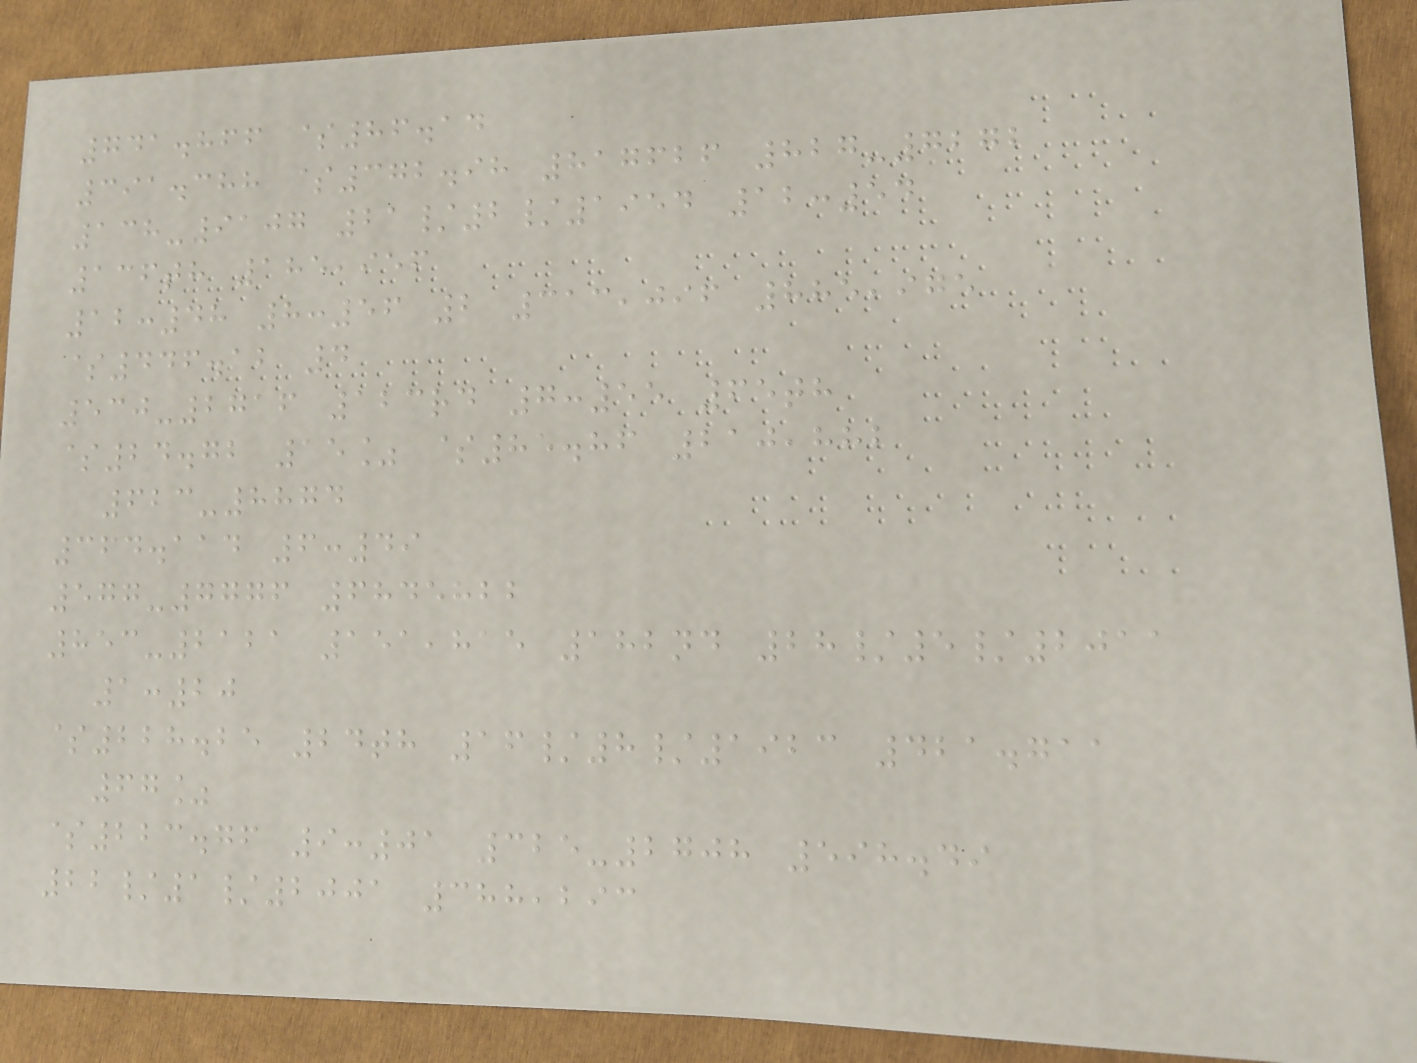741.866 $86.14
391.388 $372.98 817626 827-7272
138-9107 21/2/1954 12:54
136th 185,956
12:48 8:56 2 313,096 885,975
$446.12 4
530-2716 123rd 7:55 65th
$24.72 15% $85.86 210,882
623-8874
364.114 6:49
577-7776 6845822
853-2121 151,815 182nd 28/5/2011
1:20
$228.25 24th 16/8/1923 421.711
67%
$223.76 9:01 325-2708 598.49
22/1/2001 388,293
